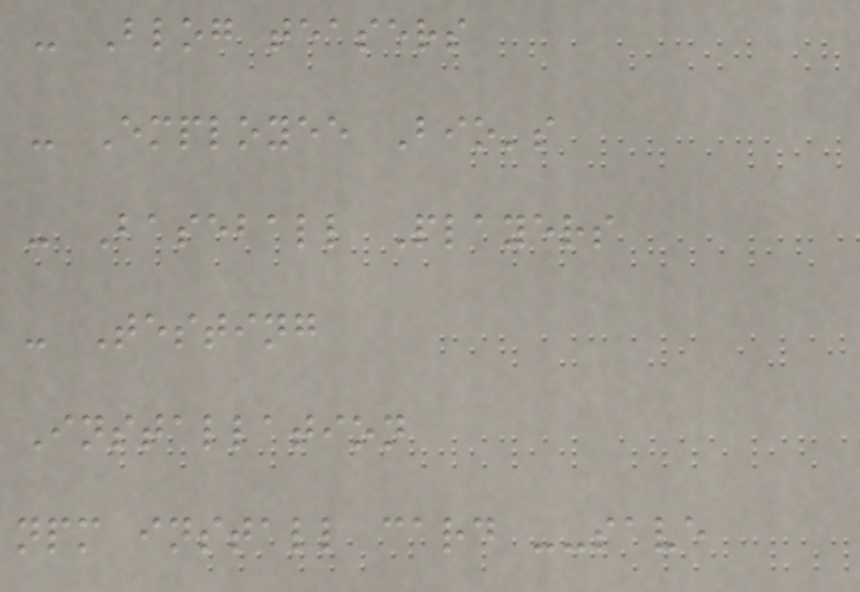- Blog teasers
- Employee Bio's
- Baseball Players
- Testing
Installation
npm install card --save
